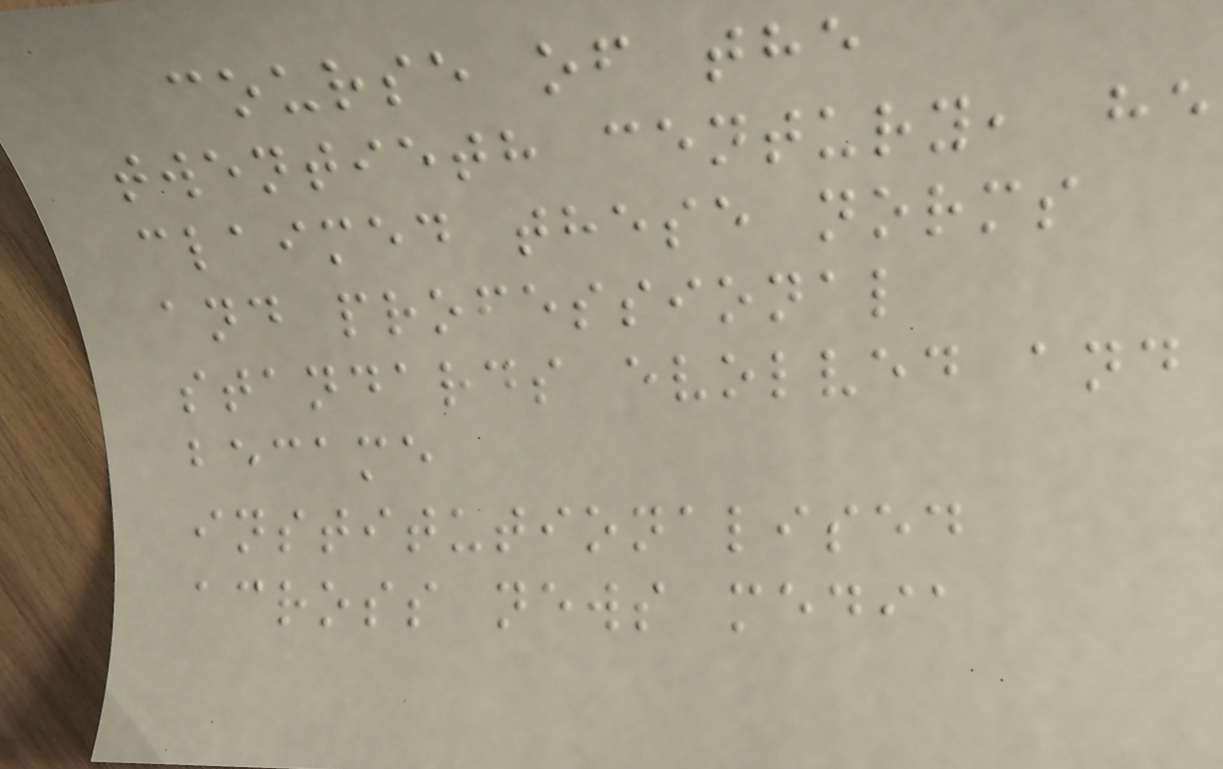course of the
twentieth century, he
claimed these norms
and professional
standards evolved and
became
institutionalised
across news media
